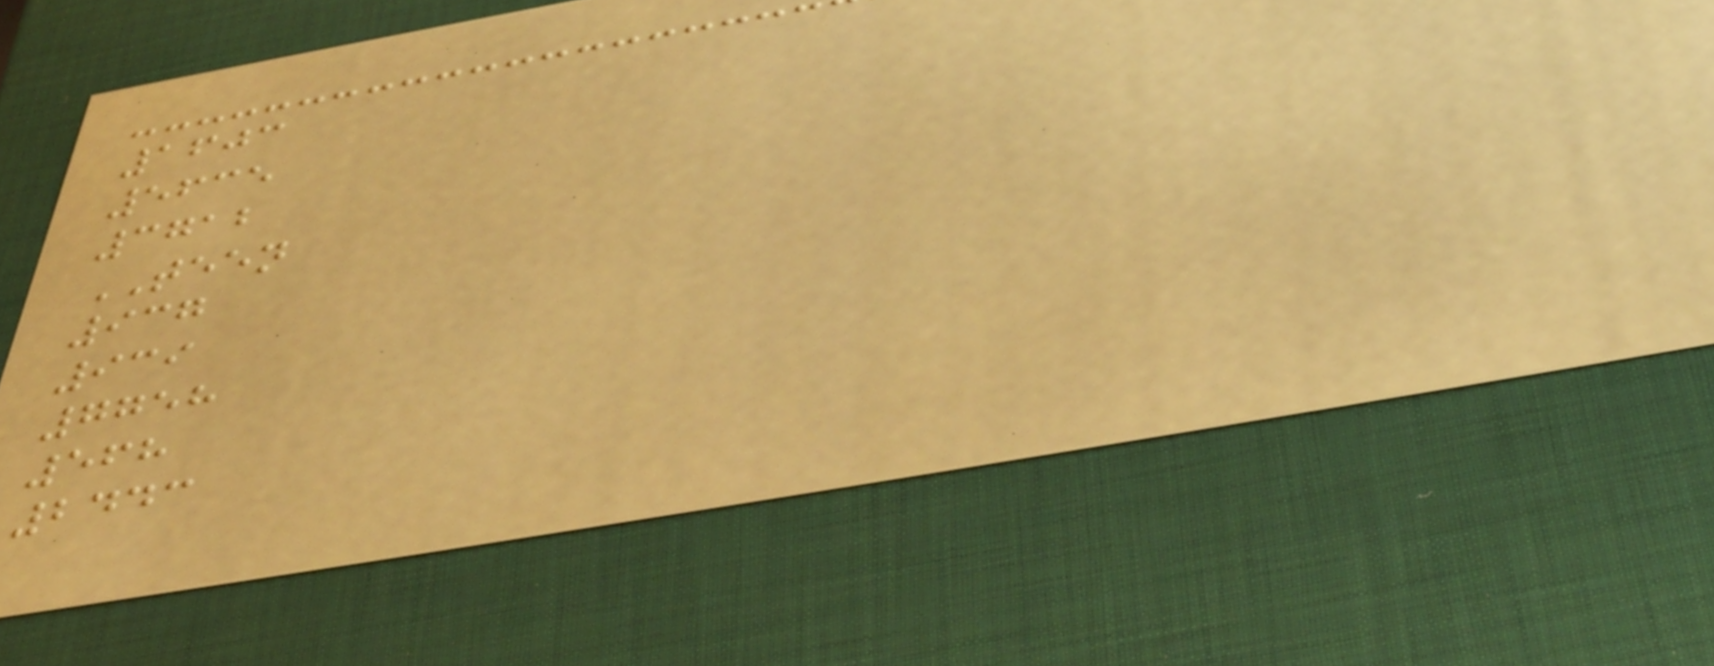1603
5635
3712
TEEN
937
939
7758
568
2443
